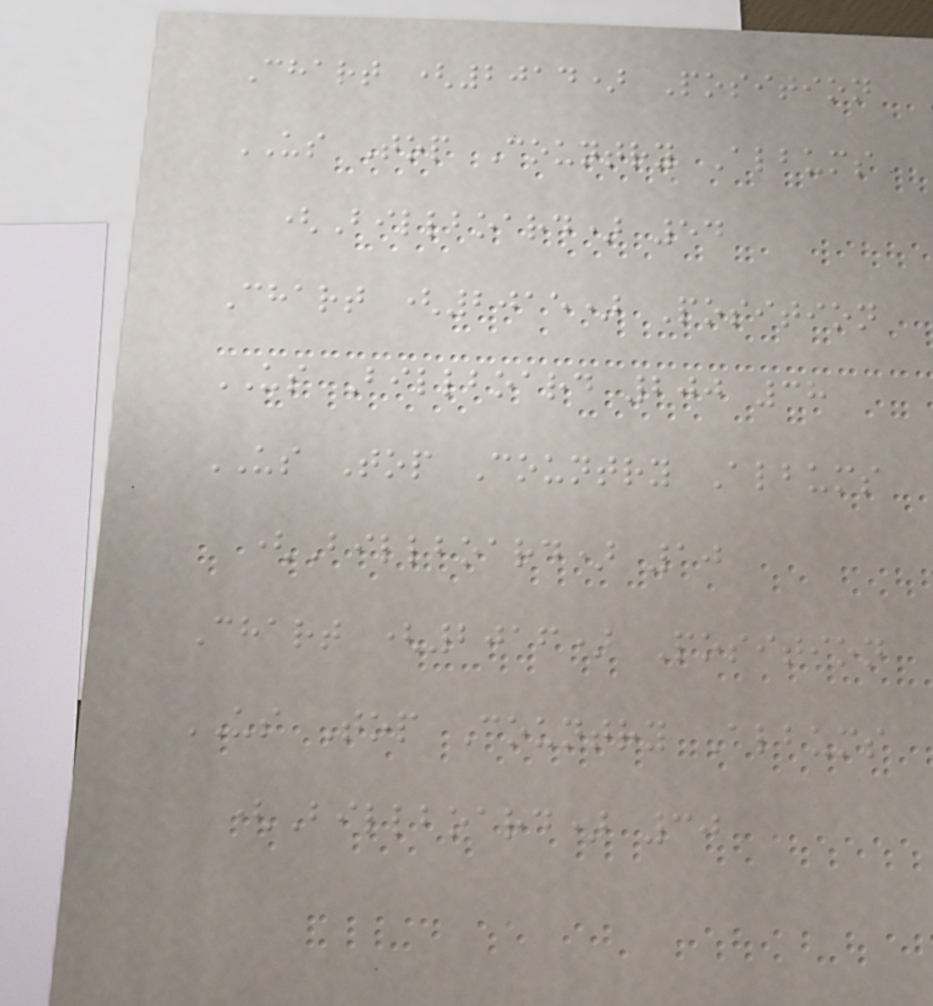Chart (2014) Position
US Top Country Albums
(Billboard) 54
Chart (2015) Position
US Billboard 200 38
US Top Country Albums
(Billboard) 10
Chart (2016) Position
US Top Country Albums
(Billboard) 30
